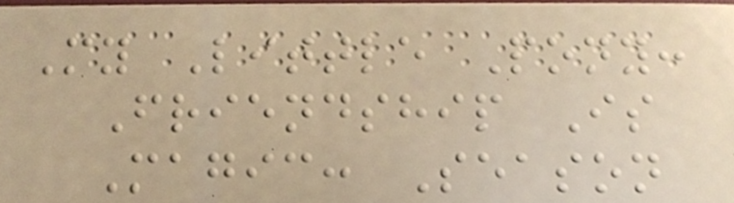My Little Pony:
Friendship Is
Magic: Season
